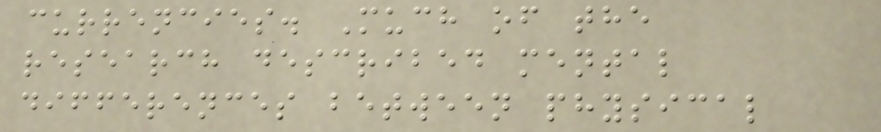currencies. Much of the
research described mental
differences between physical
